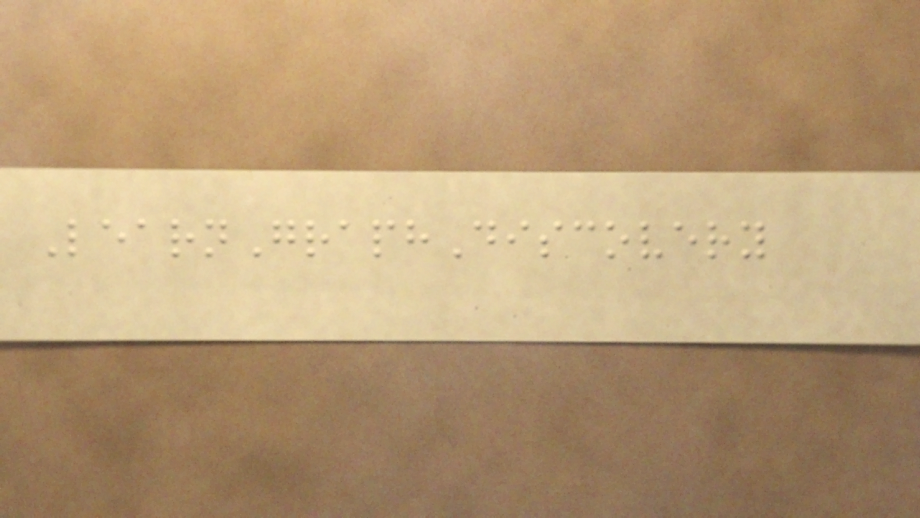LearnGraphDiscovery
